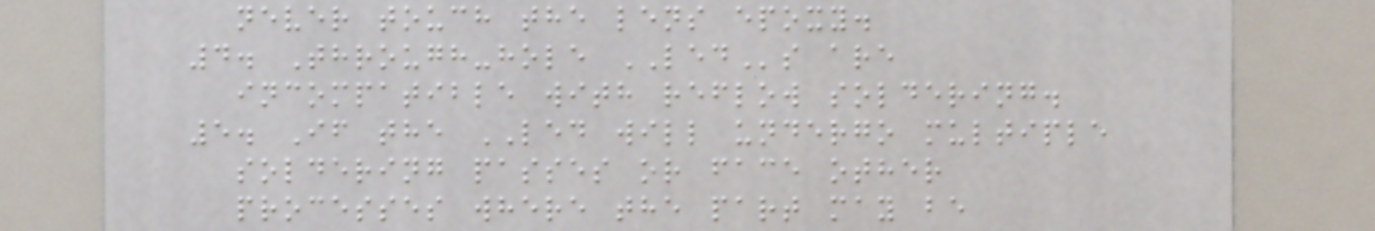never touch the lens epoxy.
4. Through-hole LEDs are
incompatible with reflow soldering.
5. If the LED will undergo multiple
soldering passes or face other
processes where the part may be
